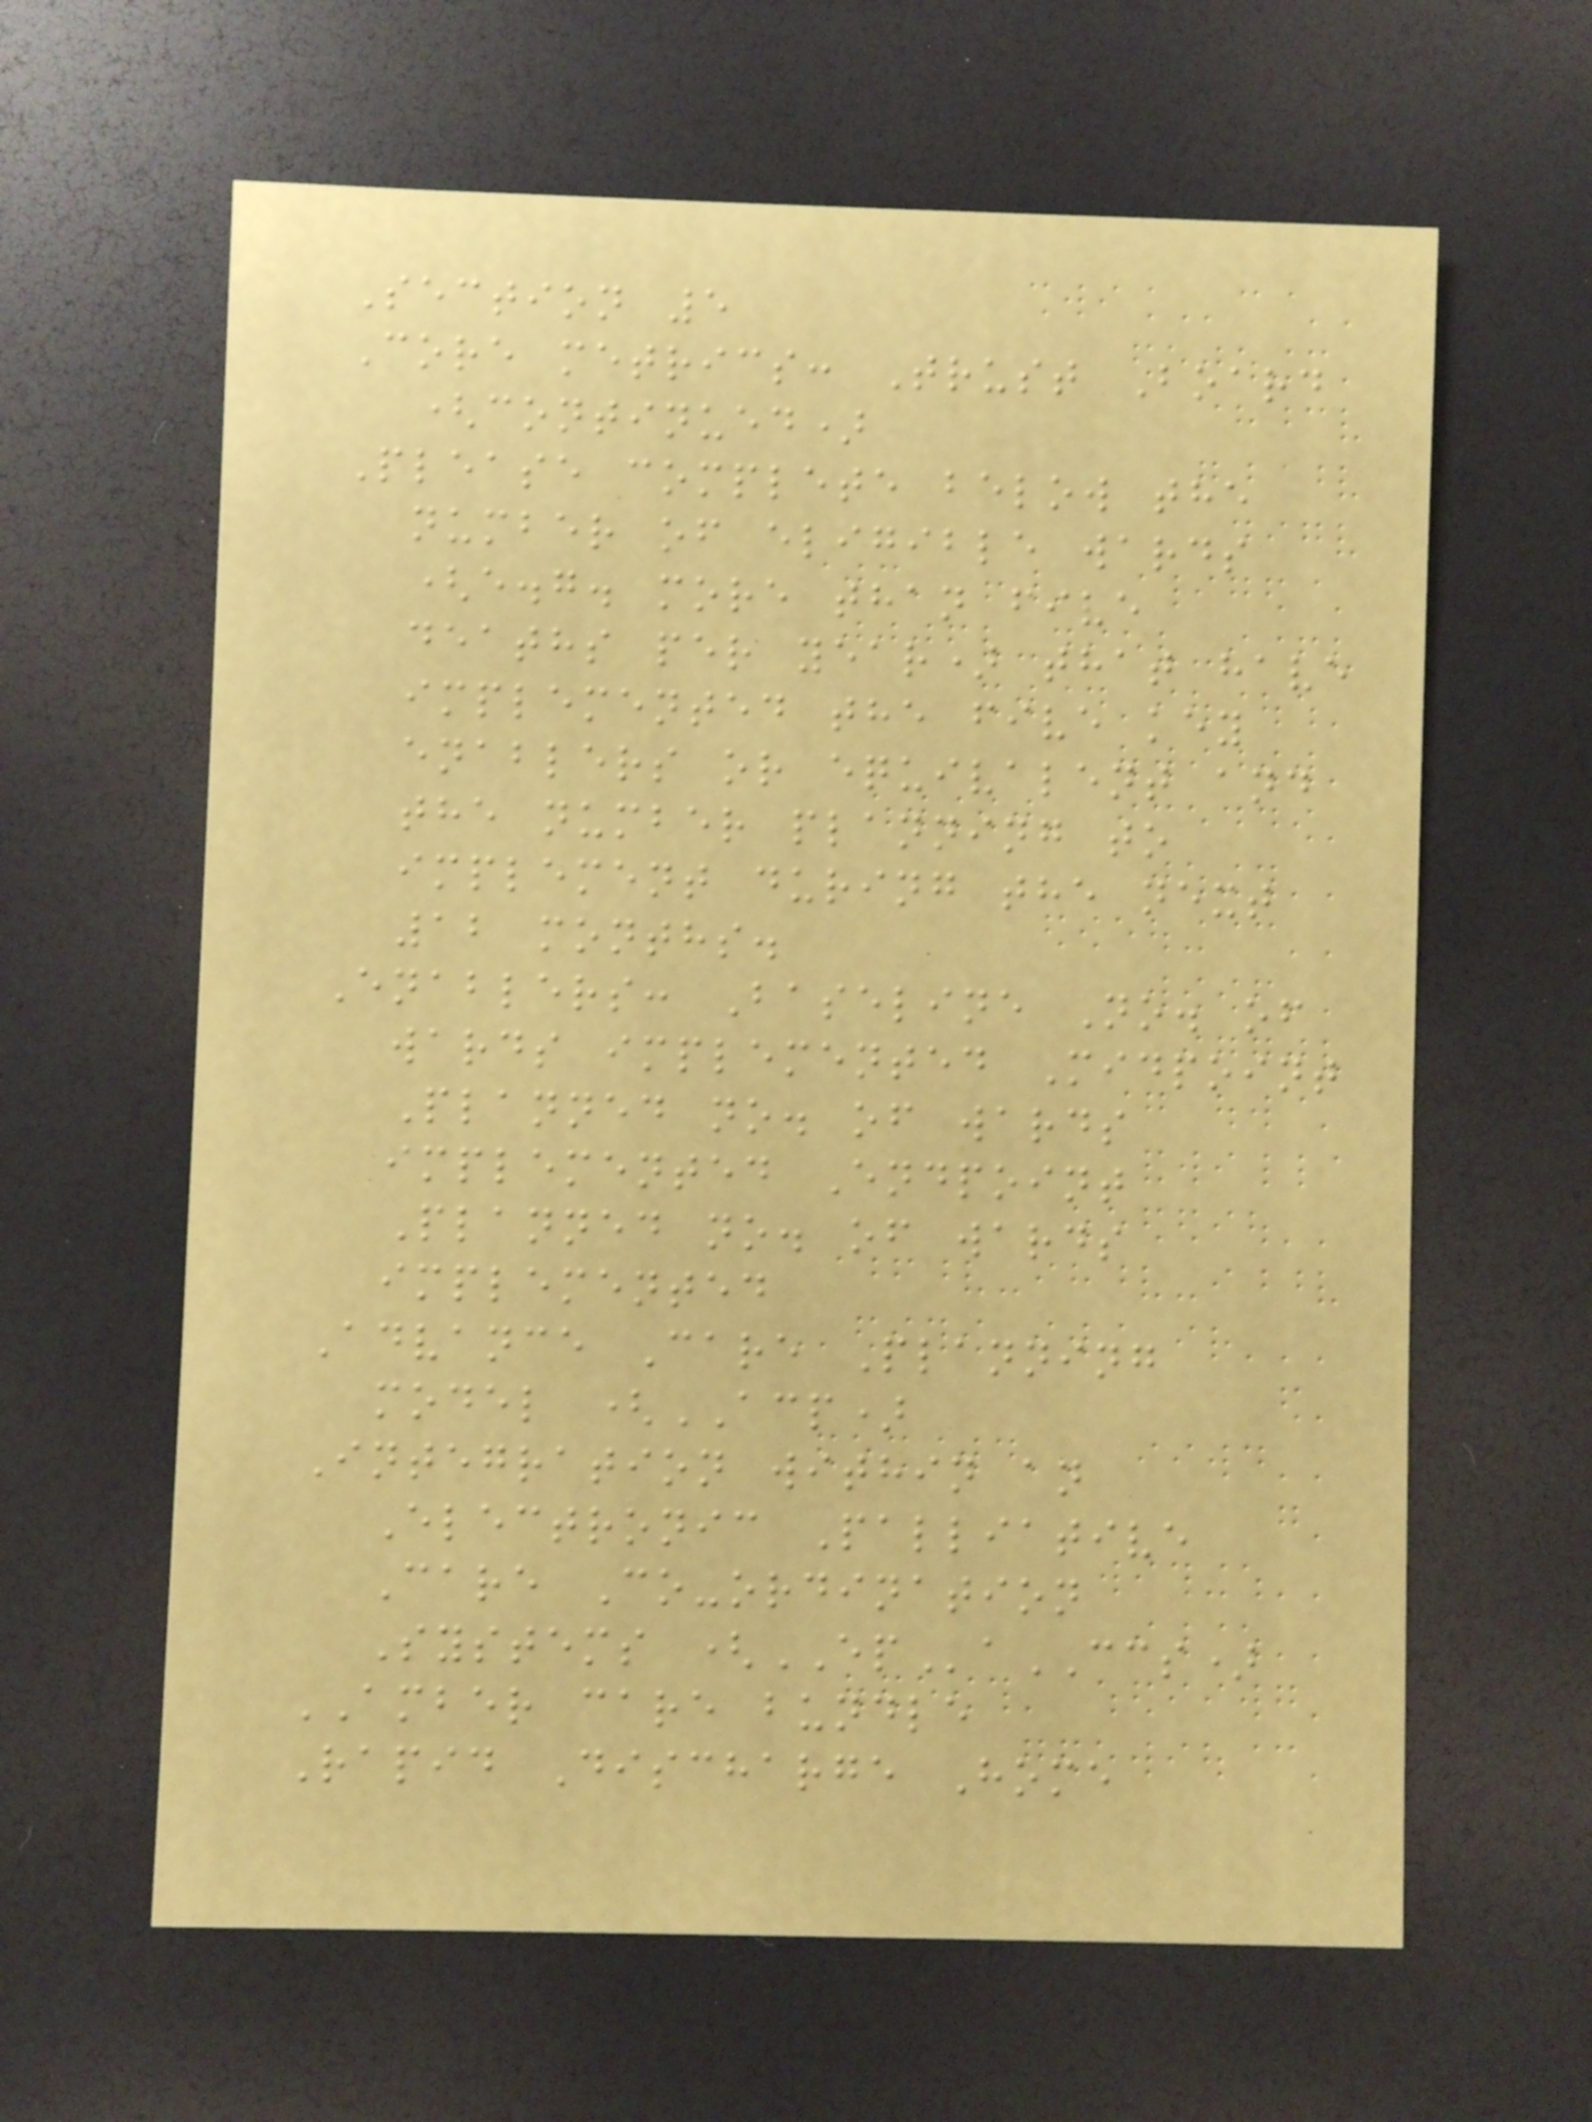Section 5
Core metrics: Trust Board
(continued)
Please complete below the
number of eligible wards
(e.g. more than five
deaths per year) that have
implemented the five key
enablers or equivalent and
the number planning to
implement during the next
12 months.
Enablers: Baseline No. of
wards implemented Midpoint
Planned no. of wards
implemented Endpoint
Planned no. of wards
implemented
Advance Care Planning
model (ACP)
Integration within an
Electronic Palliative
Care Co-ordination
Systems (EPaCCS)
AMBER care bundle
Rapid Discharge Home
